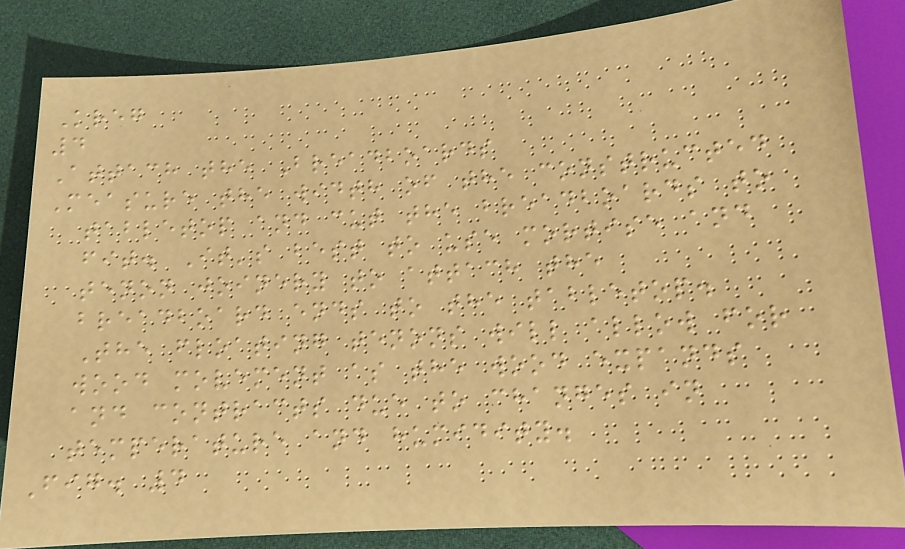Kreg
4
Attach the Breadboards
Measure the width of the constructed
tabletop and cut the breadboards to
fit. It's best to use mortise and
tenon joinery to attach the
breadboard ends to the tabletop.
The floating tenons will allow for
wood movement as the wood expands
and contracts due to changes in
temperature and humidity.
Fig. 4
